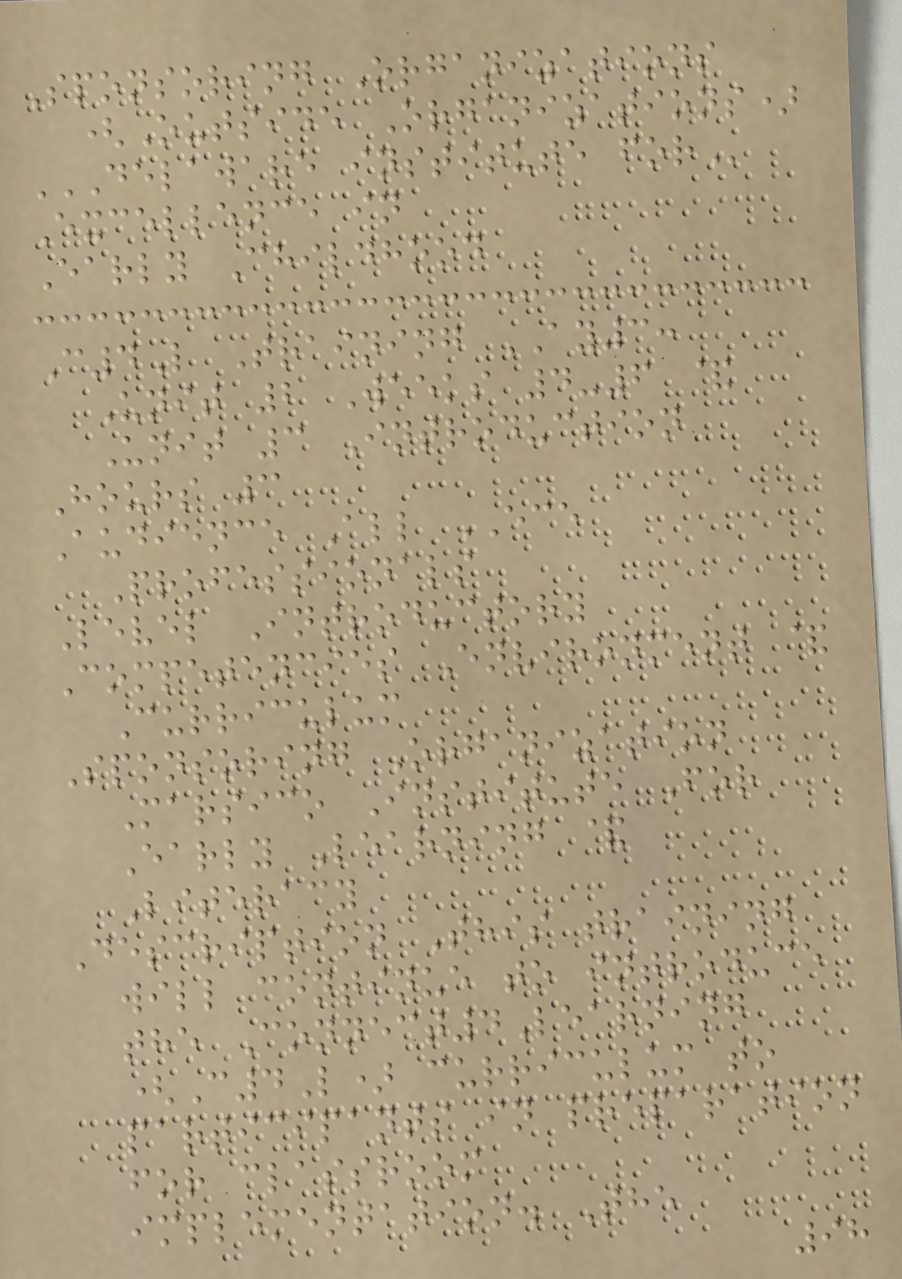Sponsoring Organizations
(Outside Organizations)
DELAWARE INSTITUTE FOR
Excellence in
Early Childhood
C4L Training AY3:
Unit 2 Weeks 4-6 &
Unit 3 Introduction
Hours 3
Audience All ECE
Professionals
Level Introductory
Competencies Environment &
Curriculum
Sponsoring Organization
Marsico Institute For
Early Learning &
Literacy
Description This training
will continue to introduce
the Connect4Learning
(C4L) curriculum to
participants in preparation
for classroom
implementation. The
98
